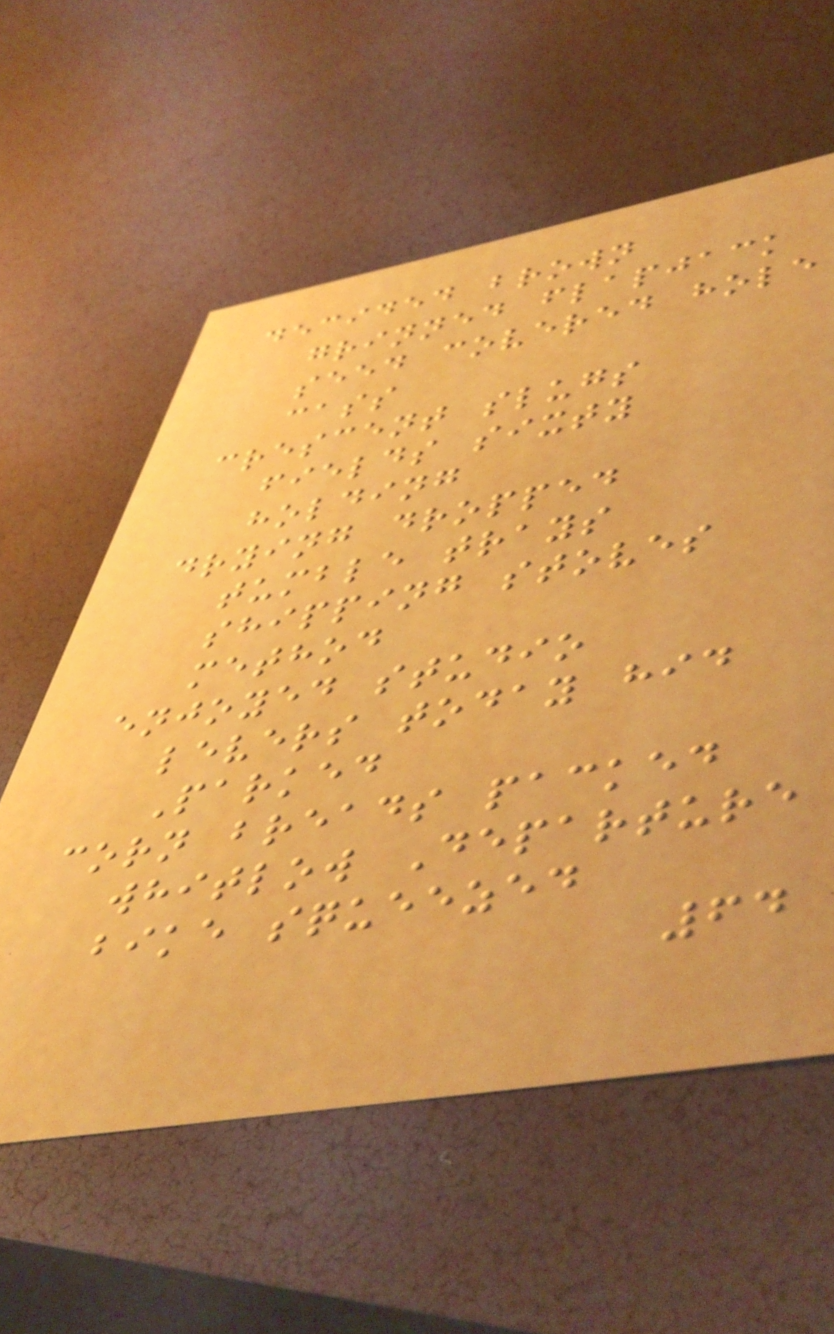decided brown
grinned flapjack
seed covered hole
cass
crescent slugs
fields sixty
holding
drying dropped
tumble trays
shipping stoves
method
enjoyed studio
levers today hid
Parked
corn breads packed
whitlow Departure
bike squeezed
64
